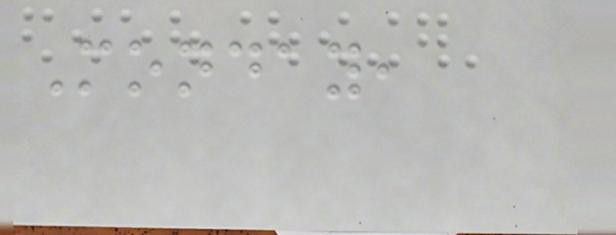Monday,
